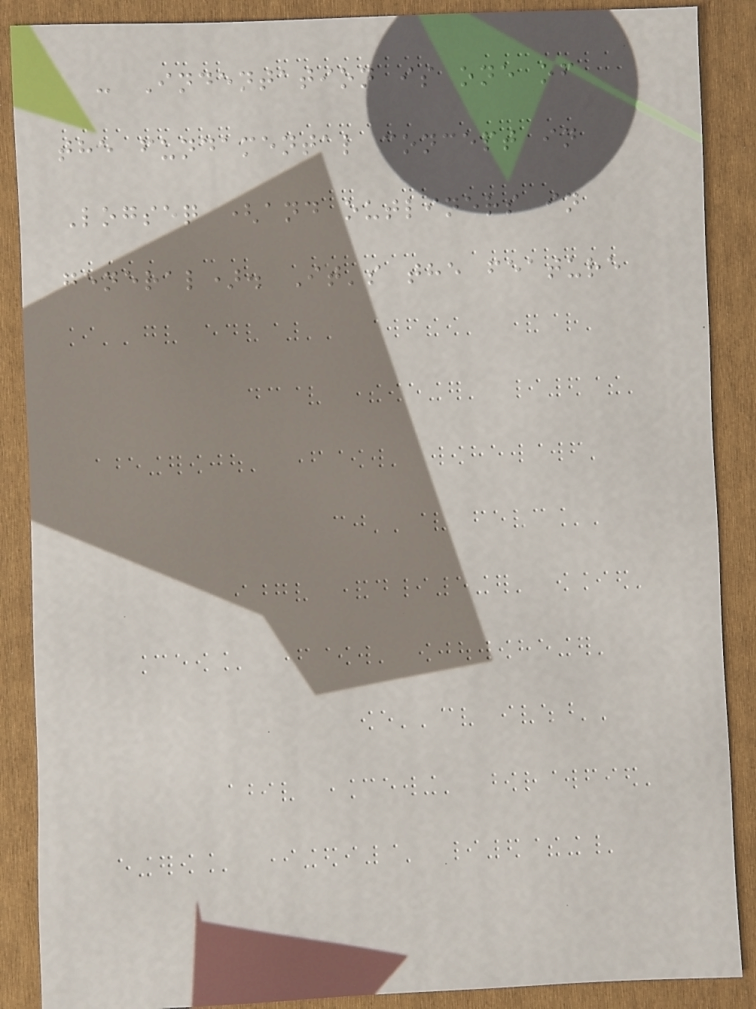- Indentation is one of
the fundamental concept in
Logseq (and outliners in
general). It's the feature
